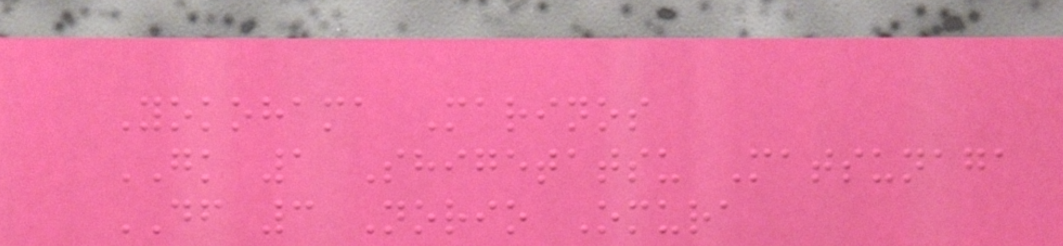Yokohama Marinos
GK 1 Shigetatsu Matsunaga
DF 3 Norio Omura
